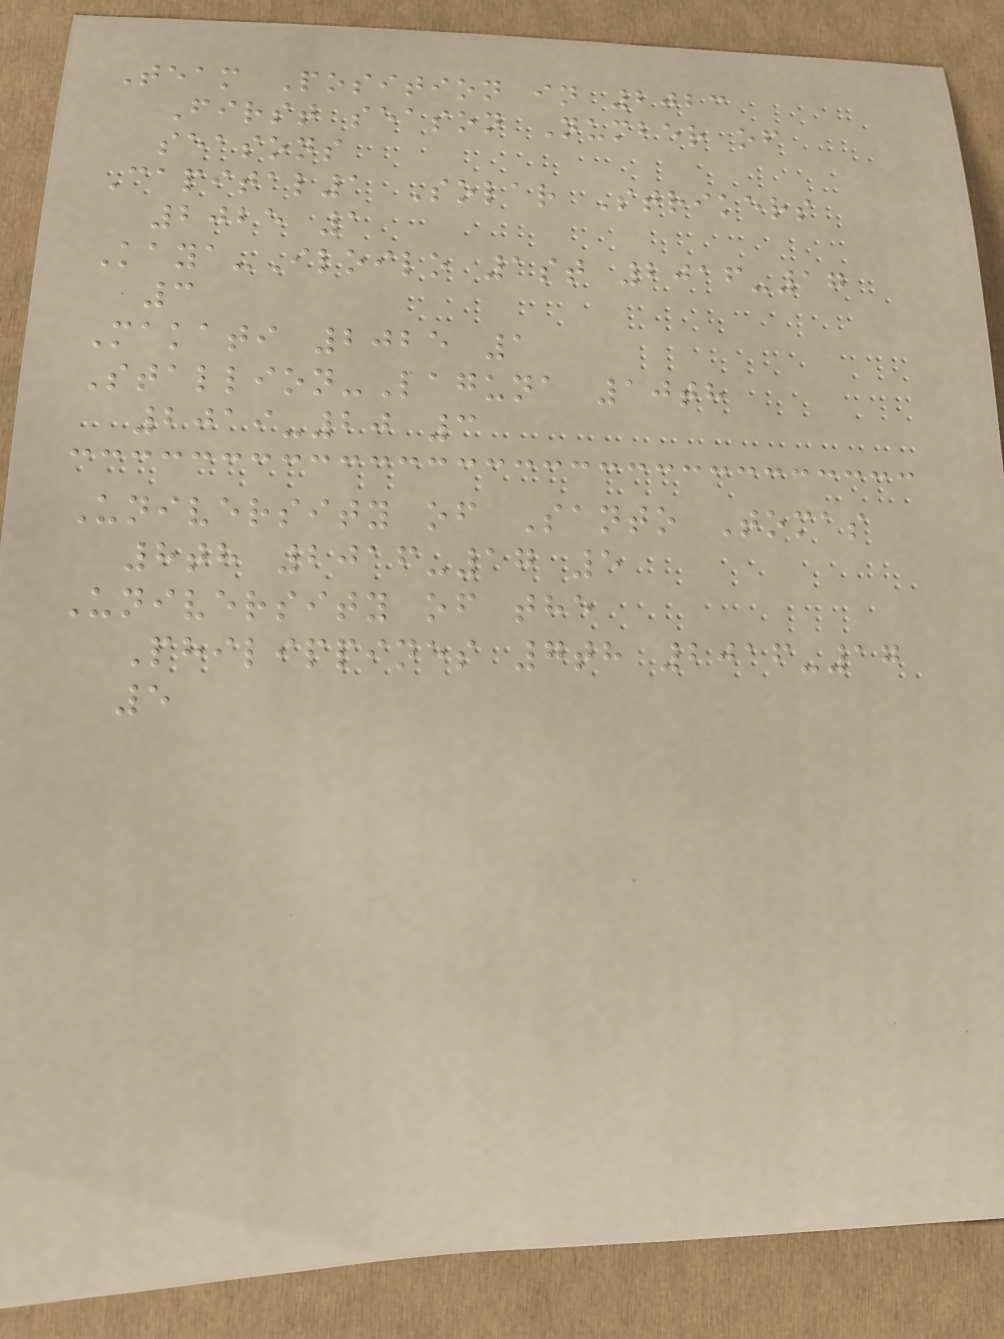Team Position in 2023
First season Number of
seasons
Capital1 Solar Strikers
2025 1
Kaya-Iloilo 1st 2016-17
3
Makati 2025 1
Stallion-Laguna 10th
2019-20 3
University of Santo Tomas
8th 2016-17 5
University of the
Philippines 7th 2016-17
5
